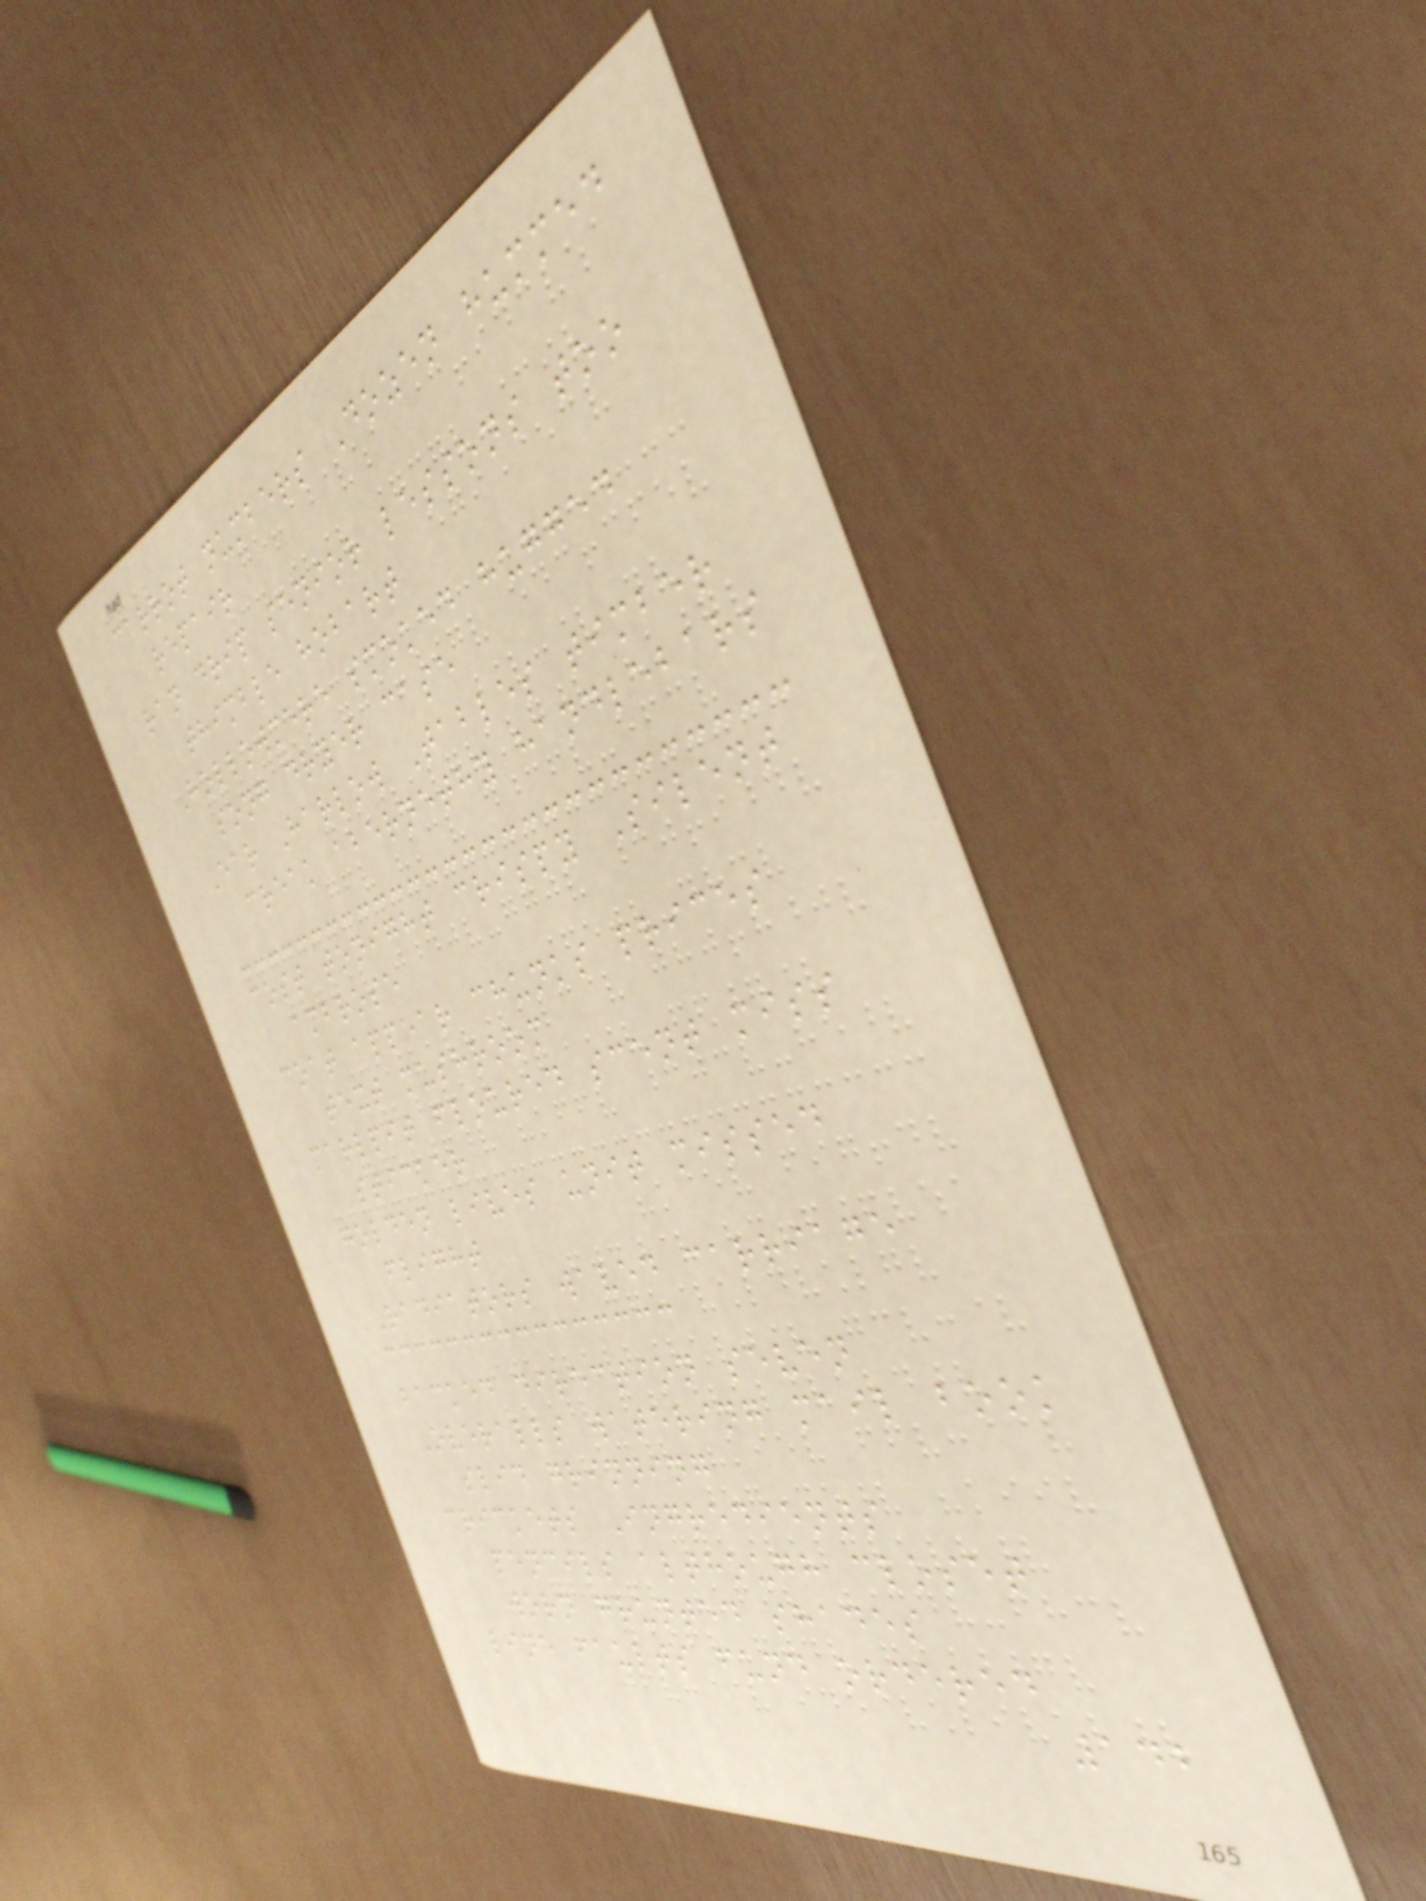carrot numbers Dozen hummed
repair
ran drip senior lessons too
thimble hobart
Hollowmere smoked hugged
song dryer case
Ear Harlow Tables timber
creak abernethy handlebars
cost tonight crispy Silent
ambrose
coat appear chunks prices
text mushroom
marlpit floured scent miss
sticker
golden lives unit missed
flight
Radiators waved carriage
backed direction seven
Overalls watering mail book
slid grinning
crickets Ingredients
pencils although closet
worn grunted shades
line faults fund ordered
142
